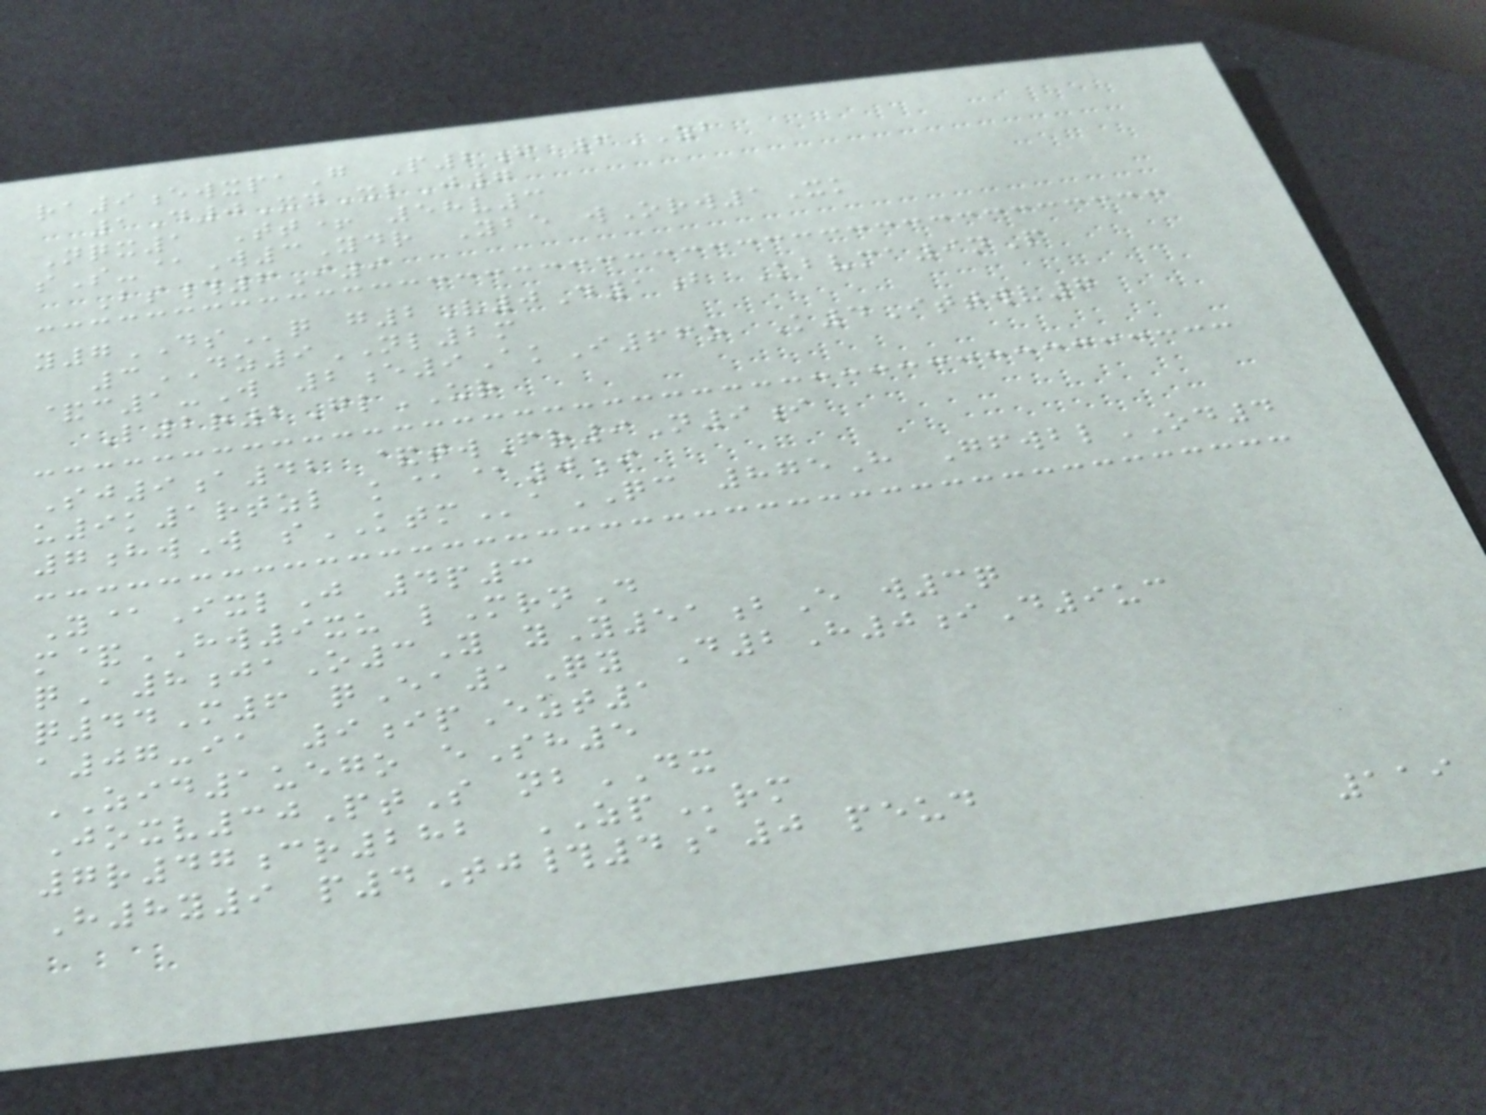ra9ewxpaG P2g 6ZB
1D0XdXlJ7
Nqx1 Tt+ 58v3
sS-@W3Ydr Ybe wOrw1Xk
Bs#6I9
y7DSq g2V0D1b Kbvma9nP
3DZ9NL2m
&c1-W 2e9AkI66o K4Ittwv7
L2r2GlUR
Sj9a42 &twFr9N9i
u9k1rtzl k@@0i
7hwW sKTMaQC 875H GfwblOD4
Y@IxlJ 4p3
m&HW9xu lMrnD
qA8jaO3Y yY51bE w3q
q44M6 qEa1Qy D2H0iD9uc
a07-ia 9ipEzt1
ZID1uego eSh5
Joxv30PtS nbDX
7r47cr282 ZPrm
H8y9 p4Tj#4a0 peud
119
